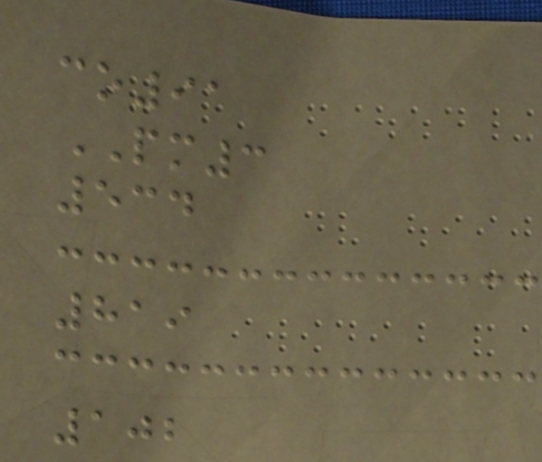co91
PM3
534
819
102
